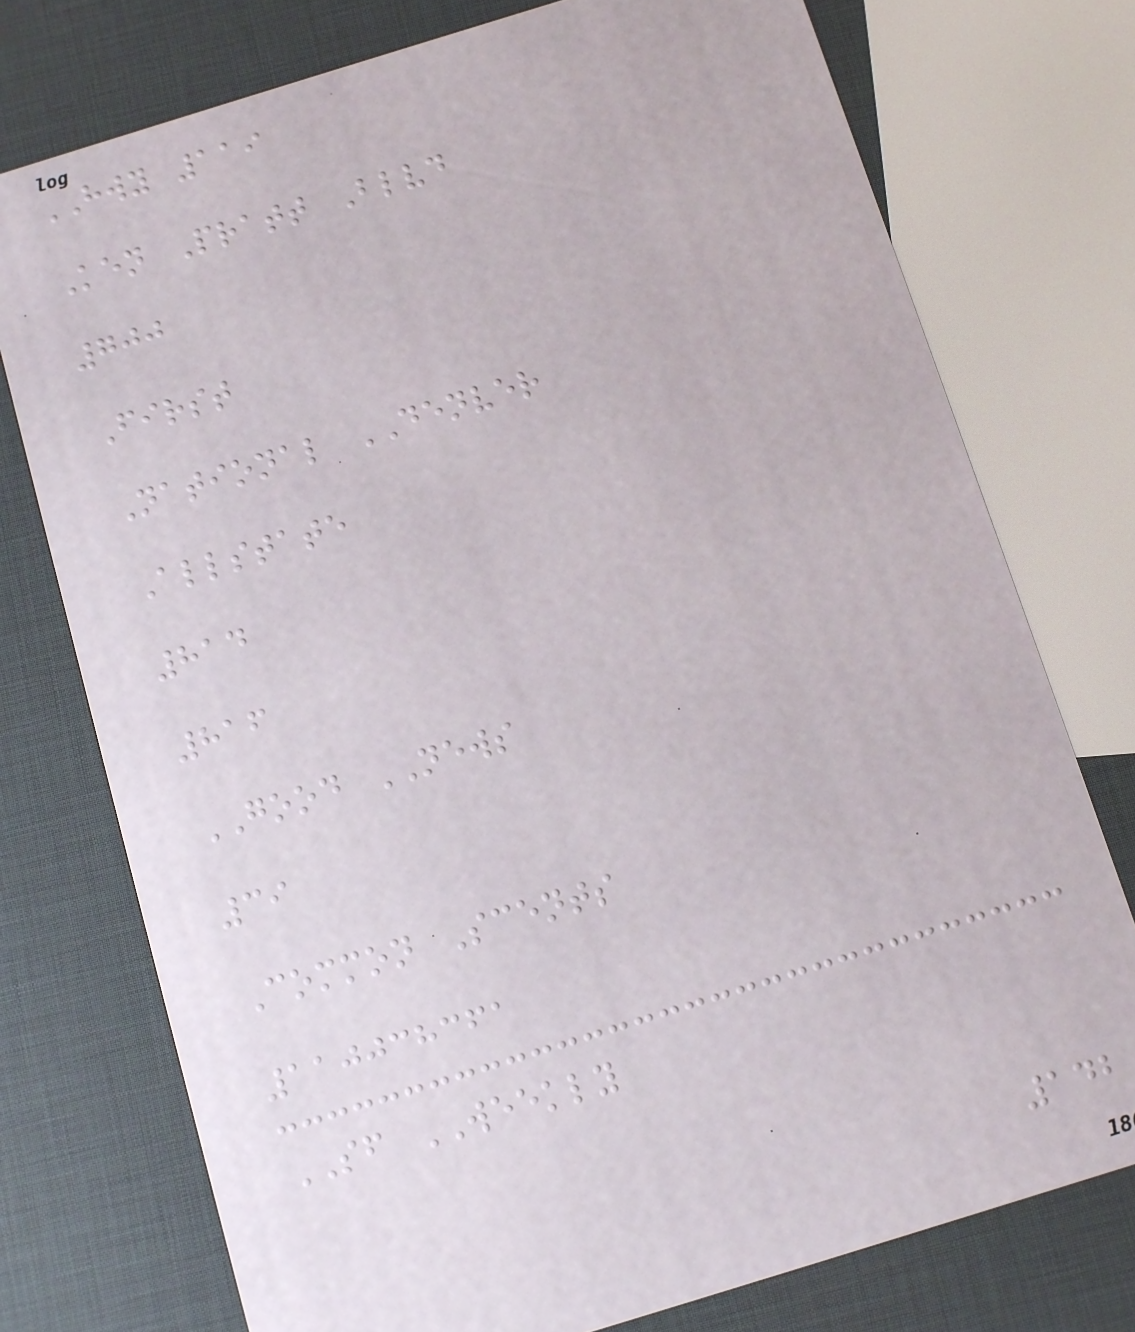HWY 119
Ken Pratt Blvd
700
First
National DENVER
Allstate
814
816
GOOD NEWS
39
Common Scents
110038361
SF WEEKLY
142
